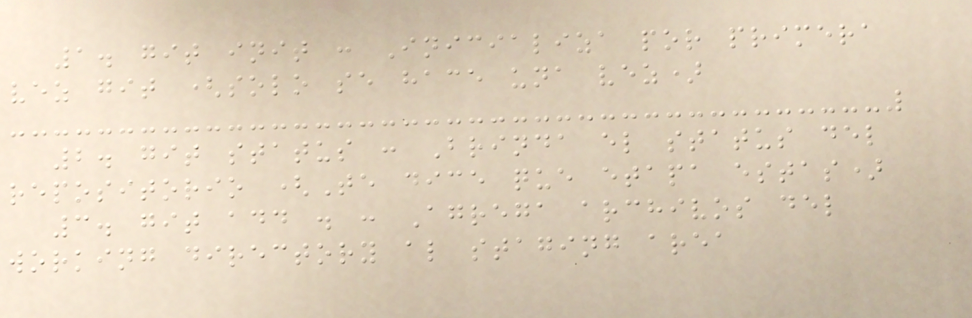1. git init : Inicializa por primera
vez git (solo se hace una vez)
2. git status : Brinda el status del
repositorio (Te dice que etapa estas)
3. git add . : Agrega archivos del
working directory al staging area
